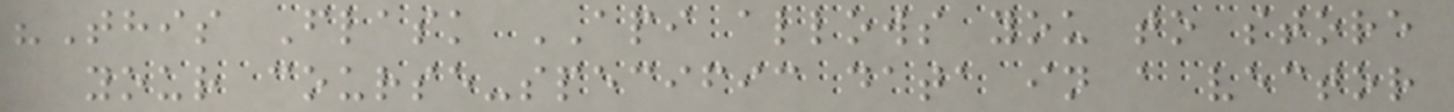"This Flask API allows you to store
your course-specific data in a vector
